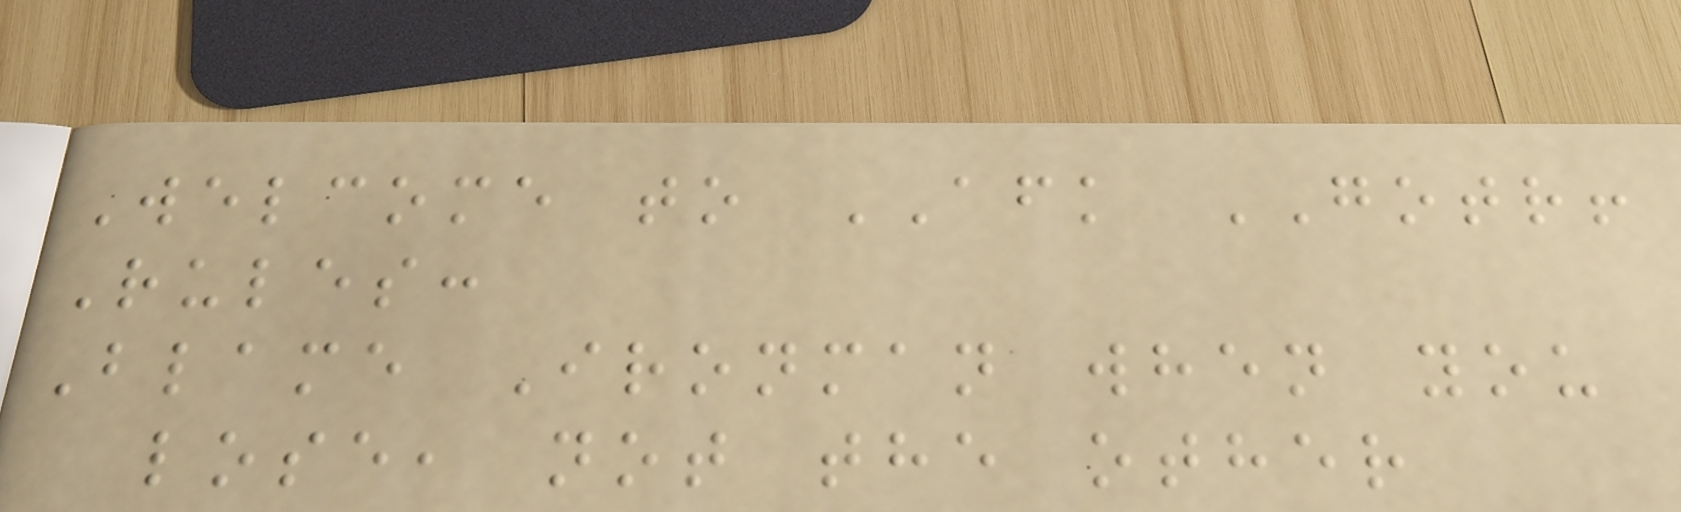Welcome to AFK GOTR!
Rules:
Blame Ironman when you
lose, not the other
